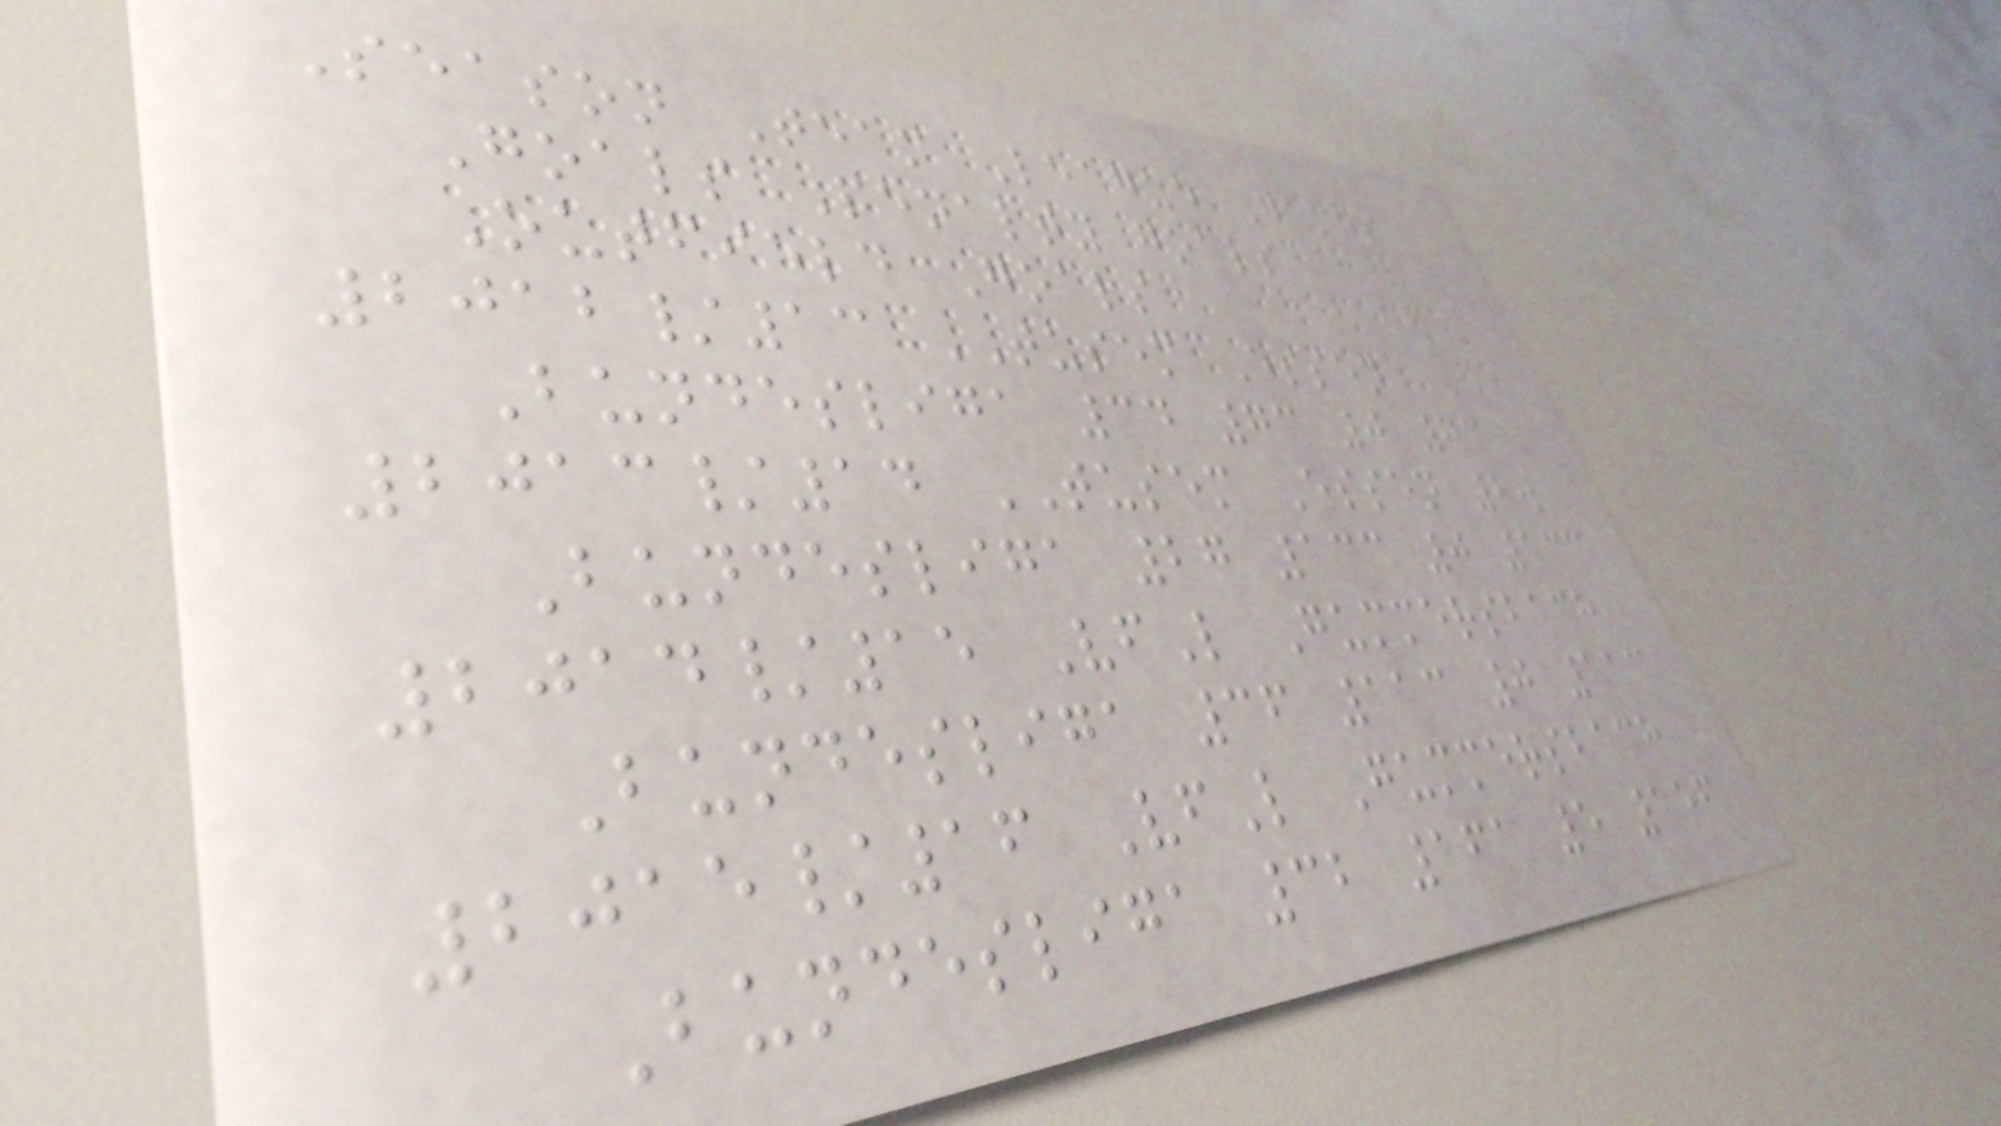Season Team League Games
Goals Penalty goals
Outfield Goals
2012/13 TUSEM Essen
Bundesliga 34 73 0 73
2013/14 TUSEM Essen 2.
Bundesliga 27 133 0 133
2014/15 VfL Gummersbach
Bundesliga 36 113 0 113
2015/16 VfL Gummersbach
Bundesliga 32 161 5 156
